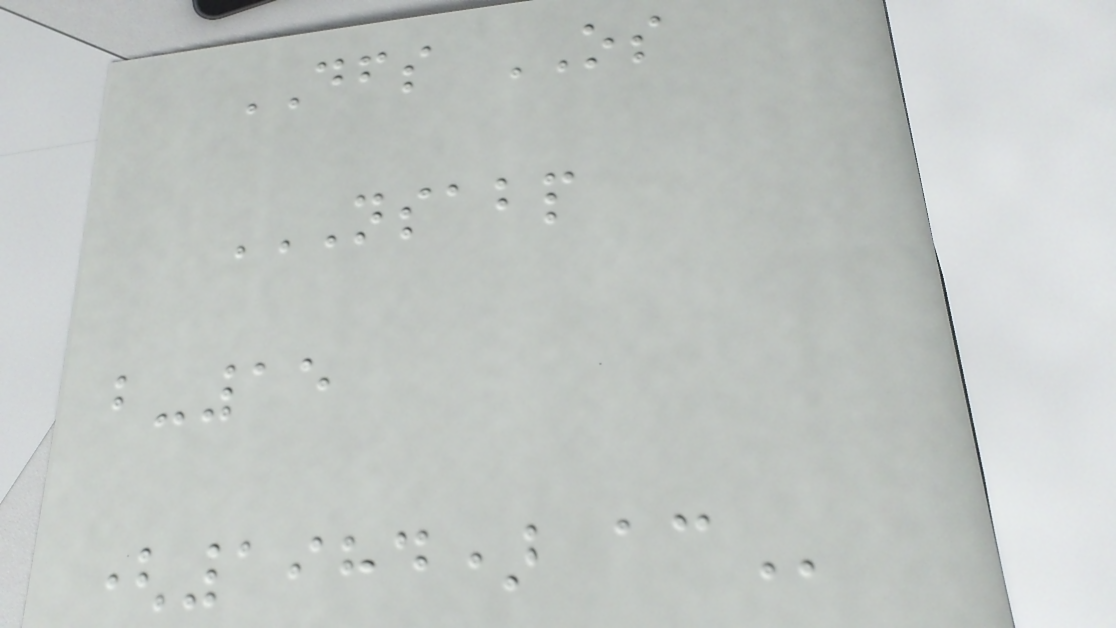DFS OS
NSABP
B-15
(1984) AC
